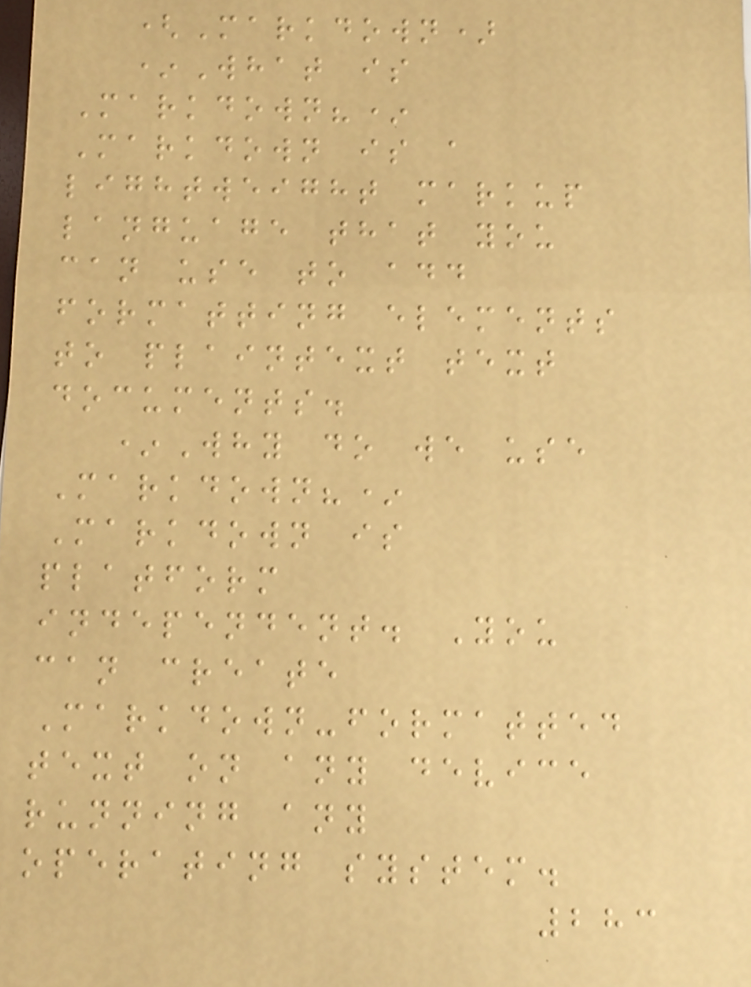(Markdown)
*What is
Markdown?*
Markdown is a
lightweight markup
language that you
can use to add
formatting elements
to plaintext text
documents.
*Why do we use
Markdown?*
Markdown is
platform
independent. You
can create
Markdown-formatted
text on any device
running any
operating system.
283
